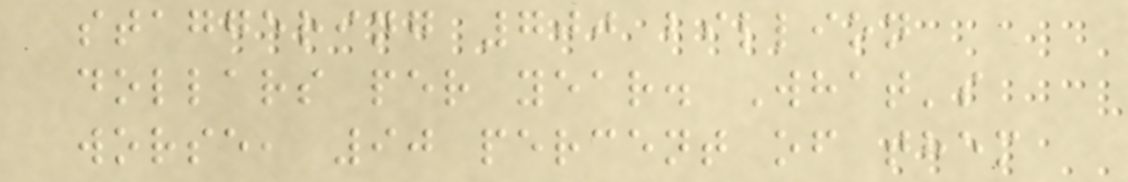staggering 700 billion
dollars per year. What's
worse, 90 percent of them
